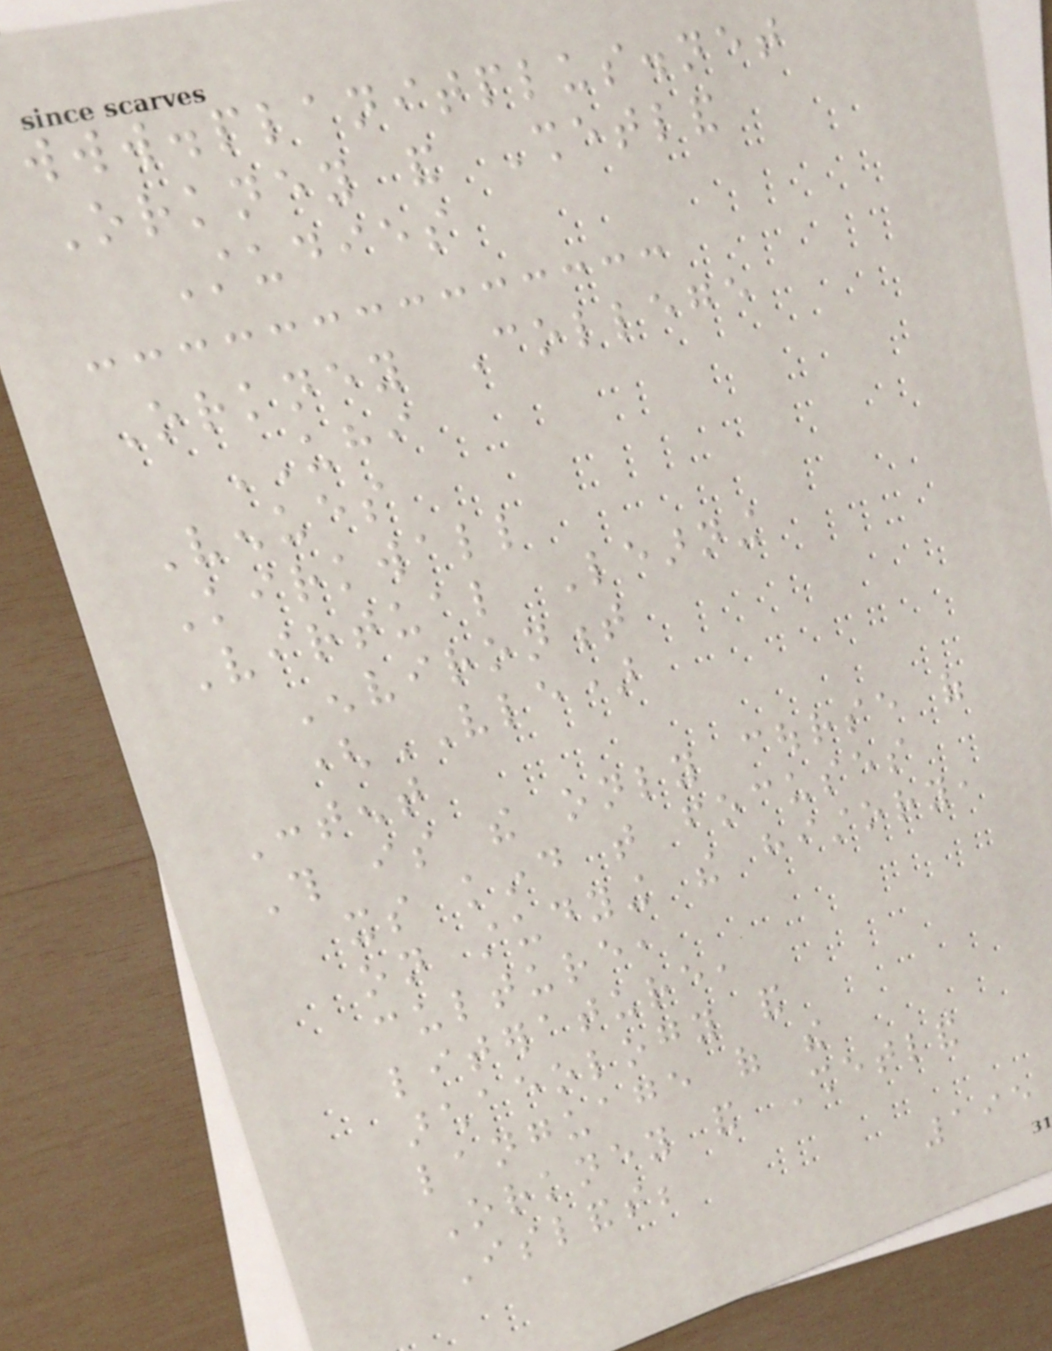www.planitplus.net
Orkney and Shetland
Studies
Orkney College
UHI
Venues
Kirkwall
Virtual Learning
Environment
(VLE)
Content
This is the only course of
its kind that focuses
on studying the history,
culture,
literature,
archaeology and
language of the
Orkney and Shetland
Islands;
195
